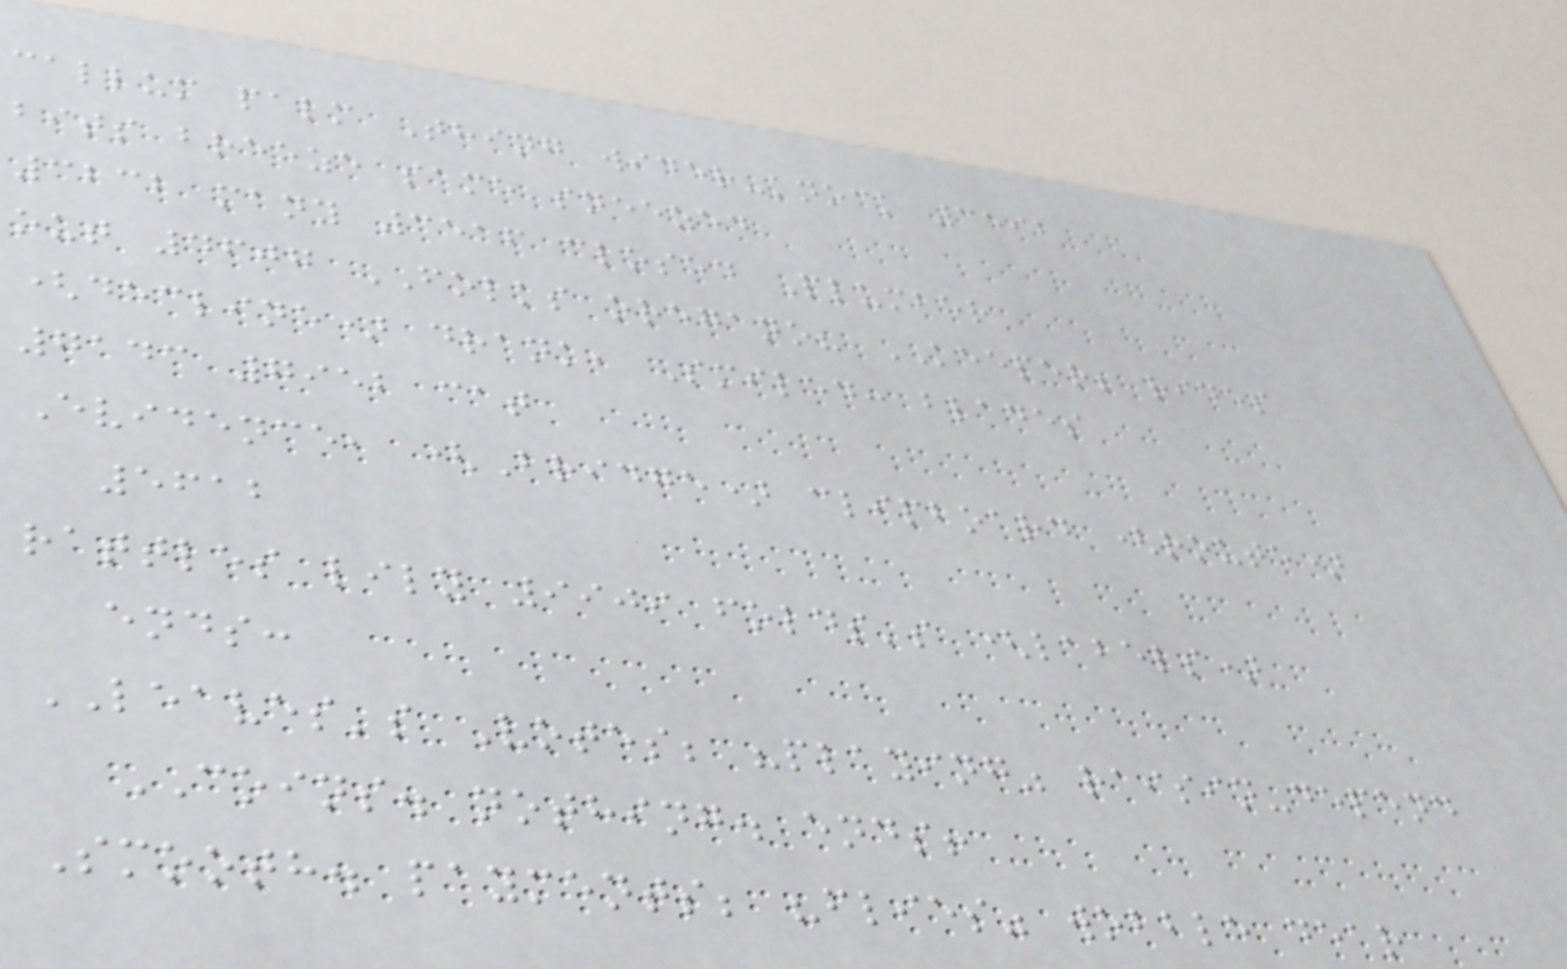callum palm Thing wider-knock 3592
bits breeze same sneezed
3232 many 3516 closed Plumber
out 4607 FOLKS oregano? KEEPER; rides
(decline) drank, Smiled: blades
7143 7952 cat
Evidence, (Bridge) clipboard (route)
5612
rattles lily 9909 folds's (labels)
ends:
LEAVES's Votes; "playing" raisin-depend
COINS. nothing. ends!
Smooth. payments; "flies" wobble dear
